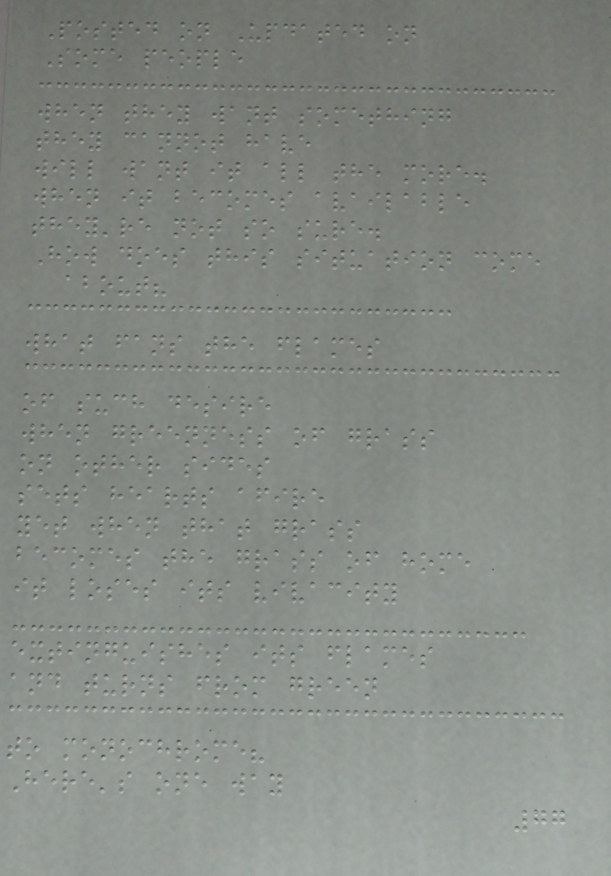Posted on Updated on
Some people
when they want something
they cannot have
will want it all the more.
when it becomes available
they're not so sure.
How does this situation come
about?
what fans the flames
of such desire
when greenness of grass
on other sides
sets hearts afire
yet when that grass
becomes the grass of home
it loses its vivacity
extinguishes its flames
and turns from green
to monochrome?
Here's one way
77
